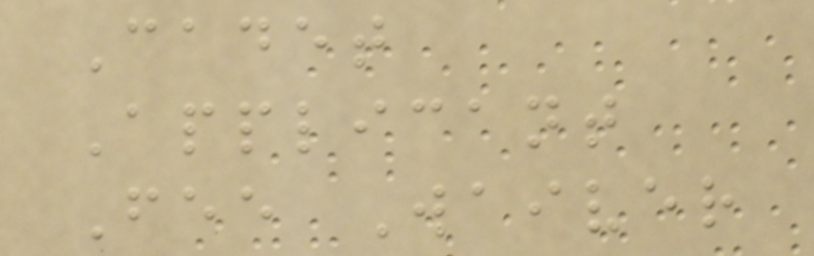Cadet
Applicant
Fee Waiver
